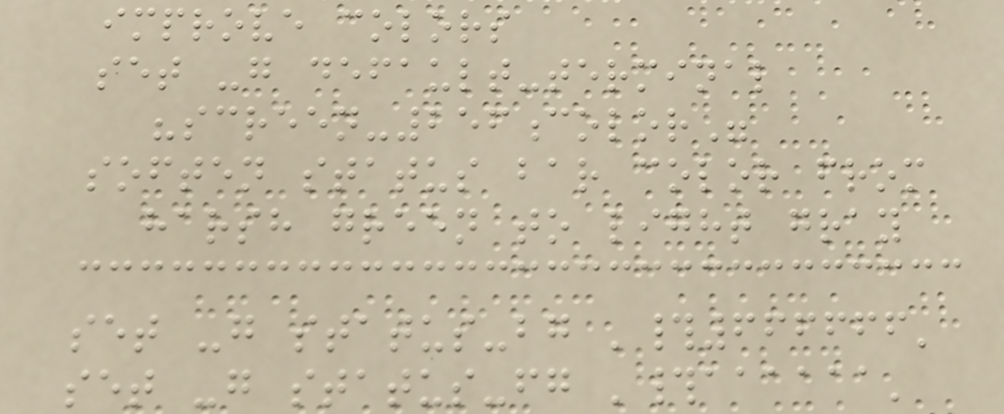improve colors
set -g default-terminal
"screen-256color"
soften status bar color from
harsh green to light gray
set -g status-bg '#666666'
set -g status-fg '#aaaaaa'
